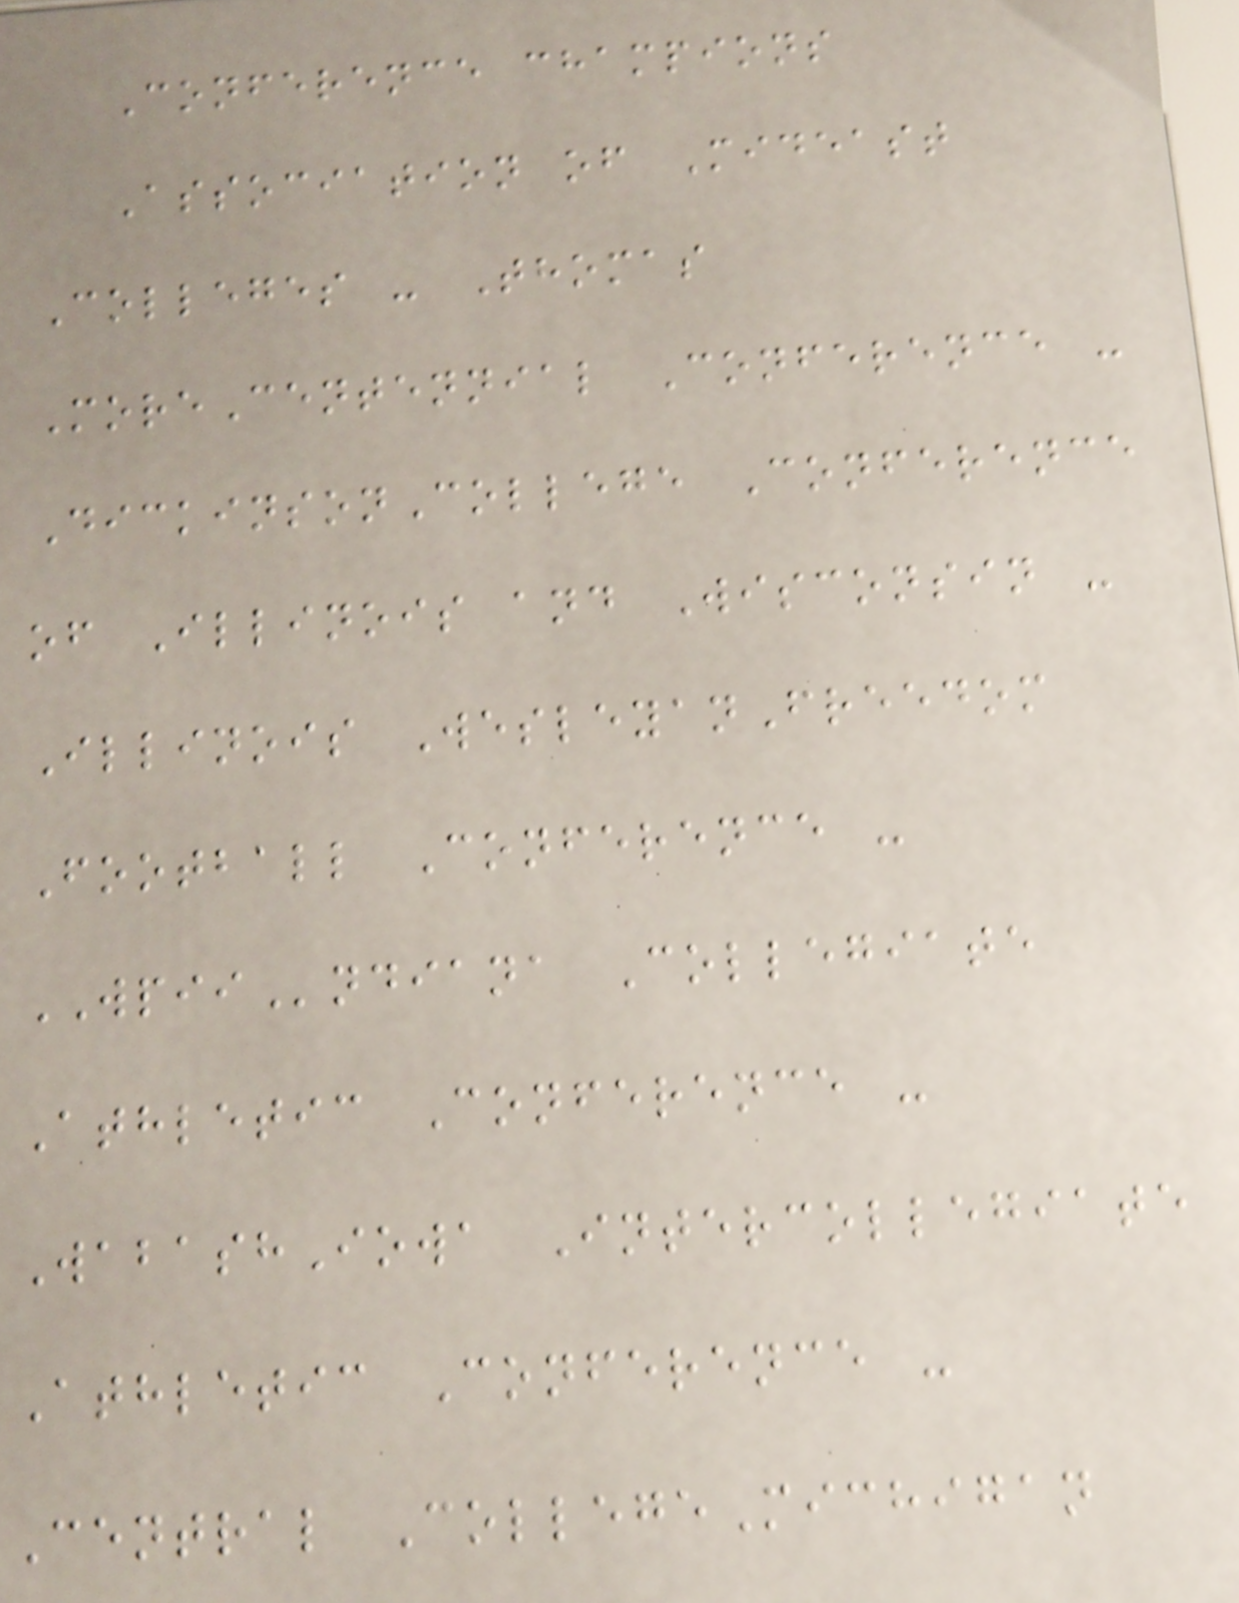Conference champions
Association of Mideast
Colleges - Thomas
MoreCentennial Conference -
DickinsonCollege Conference
of Illinois and Wisconsin -
Illinois WesleyanFreedom
Football Conference -
WPIIndiana Collegiate
Athletic Conference -
WabashIowa Intercollegiate
Athletic Conference -
Central CollegeMichigan
